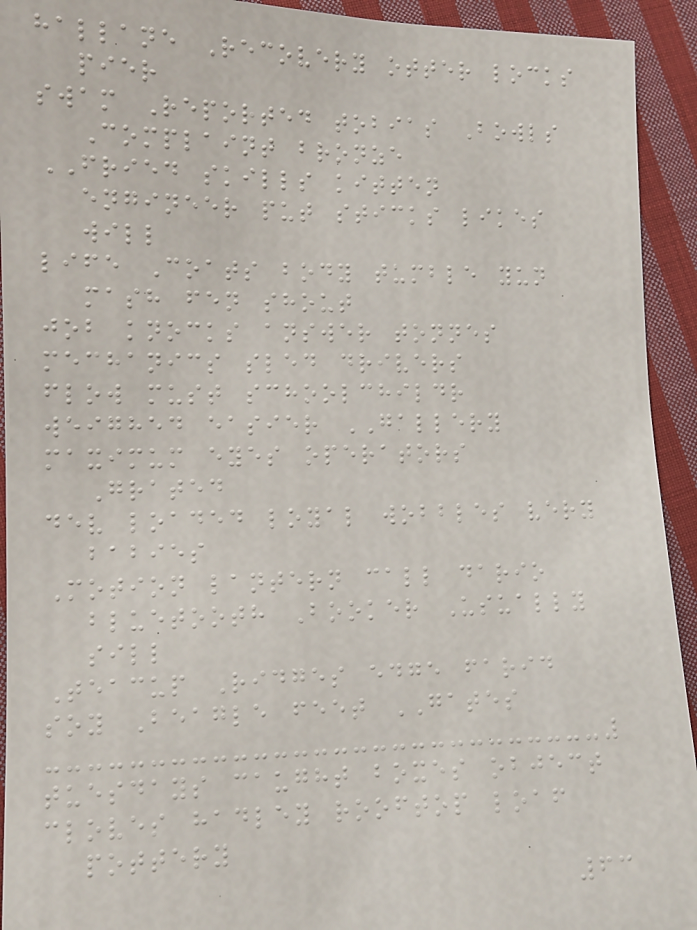hallane Recovery otter locks
pier
swam Reported tobias Bowls
Complaint bronze
FRIED skills kitten
engineer put sticks likes
will
life Coats body tumble yun
mash fen shout
job knocks answer tonnes
mechanics sled drivers
flow must schoolchildr
weighed easier GALLERY
maximum eyes operators
Grated
dev loaded loyal wobbles very
babies
Motion lantern call dario
bluetooth Booker Usually
sill
Teacup Ridges edge farid
soy Beagle feet GATES
tuesdays caught boxes object
cloves hadley rooftop loaf
pottery
63
